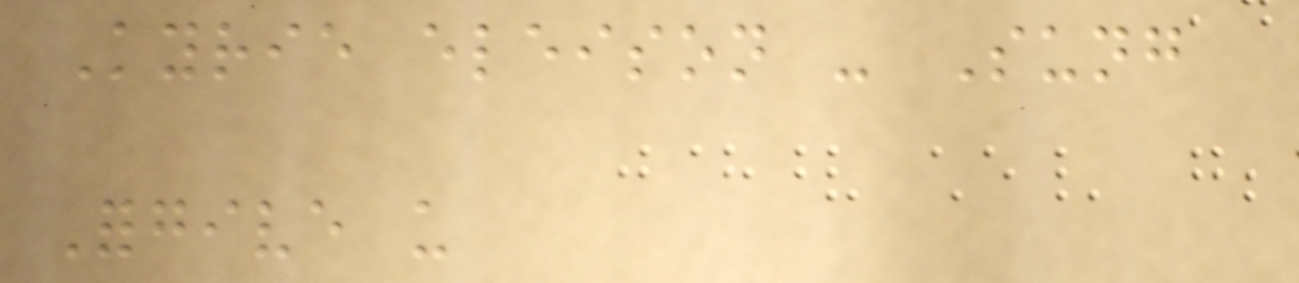Kyrie eleison - Sung
Forgive us
